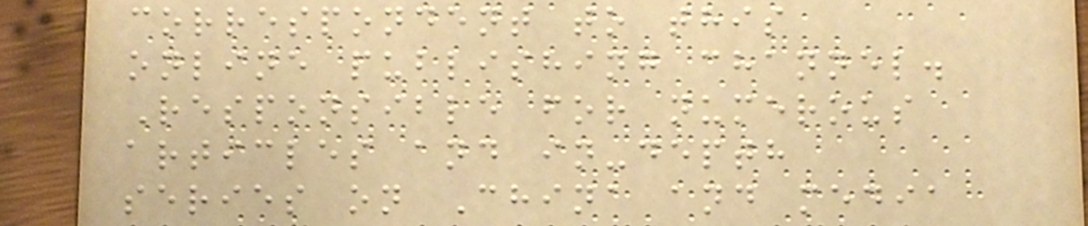correspondent to this
online publishing channel.
Responsible for numerous
articles and in-depth
series on China and media
